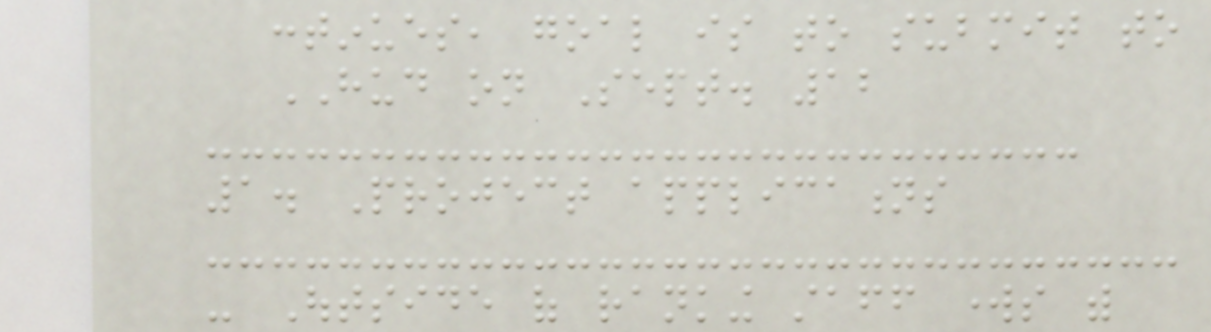continues, goal is to submit to
HUD on Sept. 12
1. Project applications
- Outside of ranking staff works with
